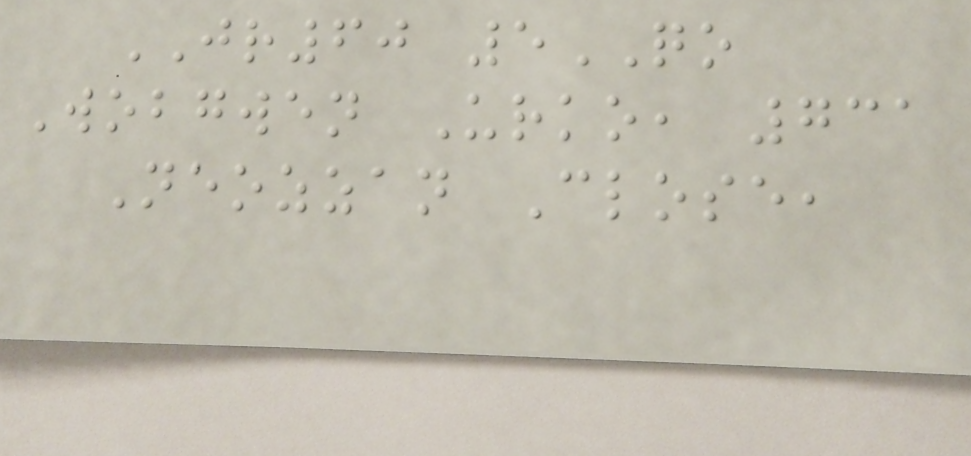JR60 5QO
Wobgwen Urko, 731
Neozzan Close,
